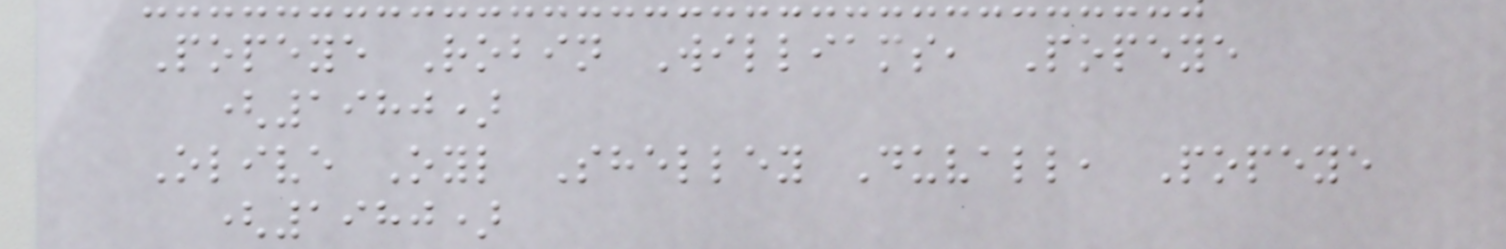Popeye Robin Williams, Popeye
(1980)
Olive Oyl Shelley Duvall, Popeye
(1980)
